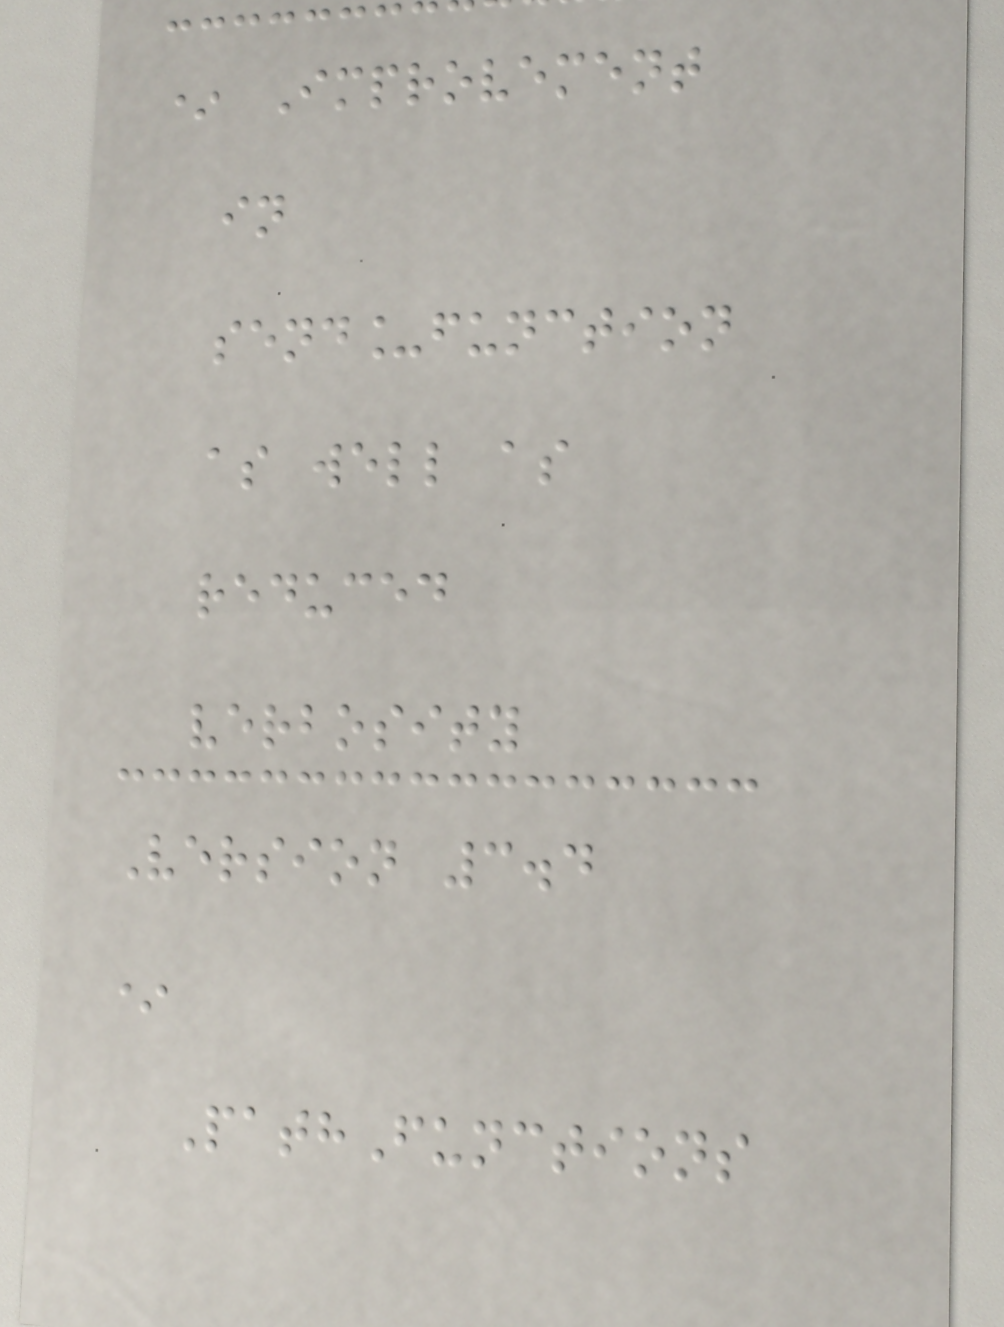* Improvement
in
send_function
as well as
reduced
verbosity
Version 3.4
*
PathFunctions
